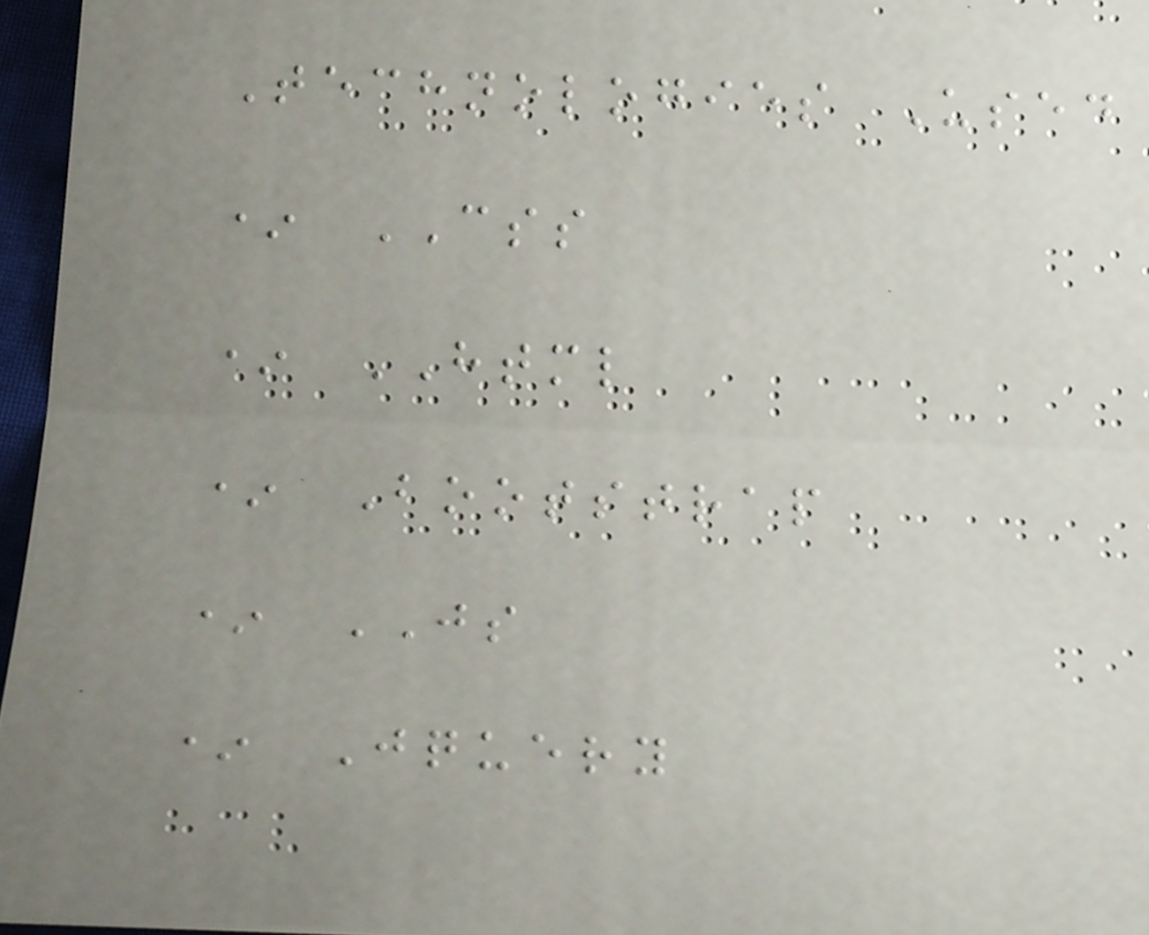Technologies Used
* CSS
* HTML
* Bootstrap
* JS
* Jquery
